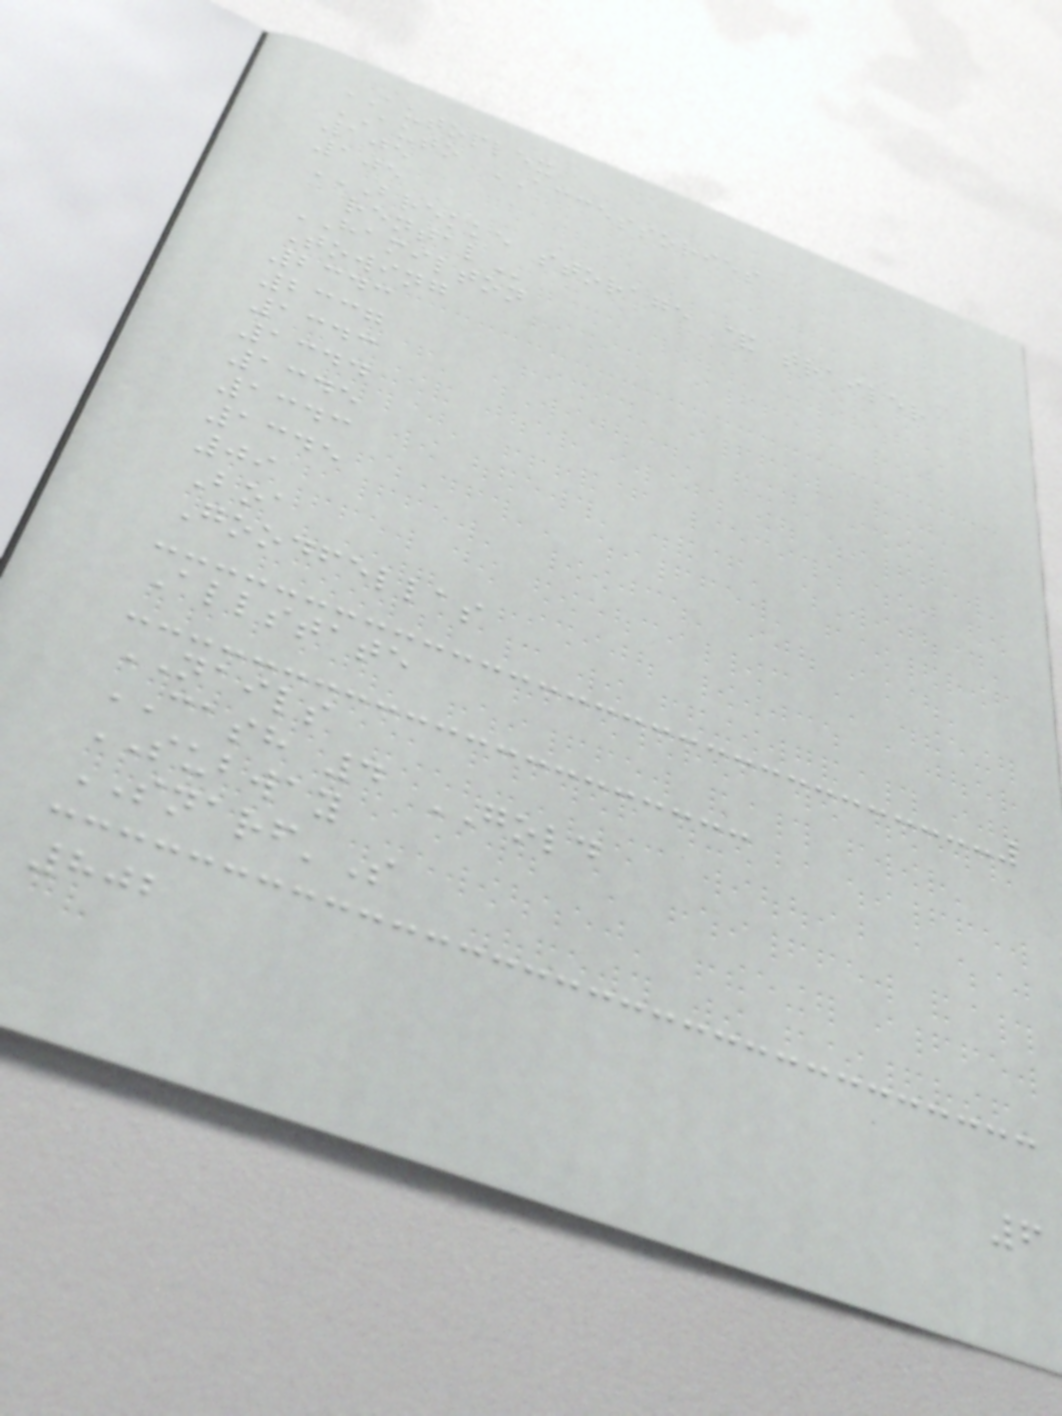AUTOPLEX
AUTO ACCESSORIES
105
105
BREKKE STORAGE & TRAILER
RENTAL
HAMILTON
Towing
2343
2337
1343
1344
1345
1343
1345
09
Boa
Goodfellas
Allstate
NAILS
CASH 4 GOLD
SUBWAY
SNARF'S
802
6
